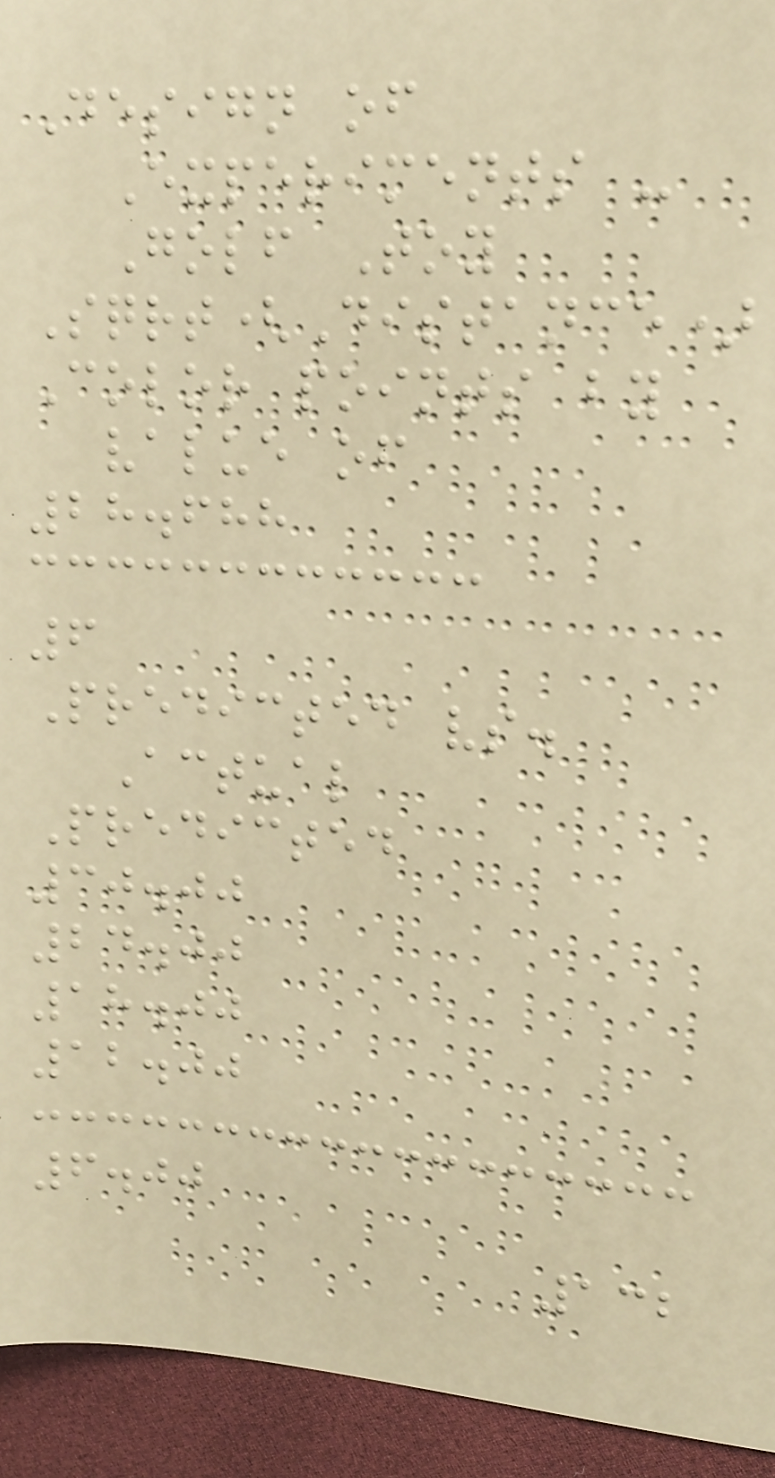Design of
Experiments -
Golf Toy
Sqrt(Distance)
Color points by
value of
28.688
6
Predicted vs.
Actual
Predicted
30.00
24.00
18.00
12.00
6.00
132
